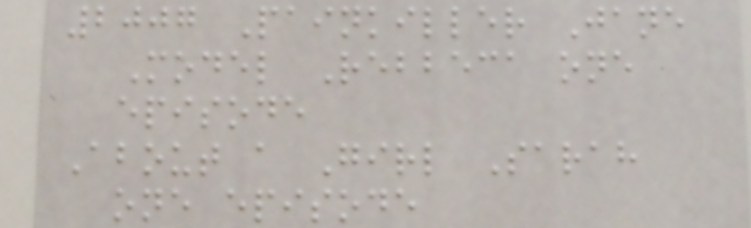2007 Painkiller Jane
Model Rebbeca one
episode
About a Girl Sarah
one episode
